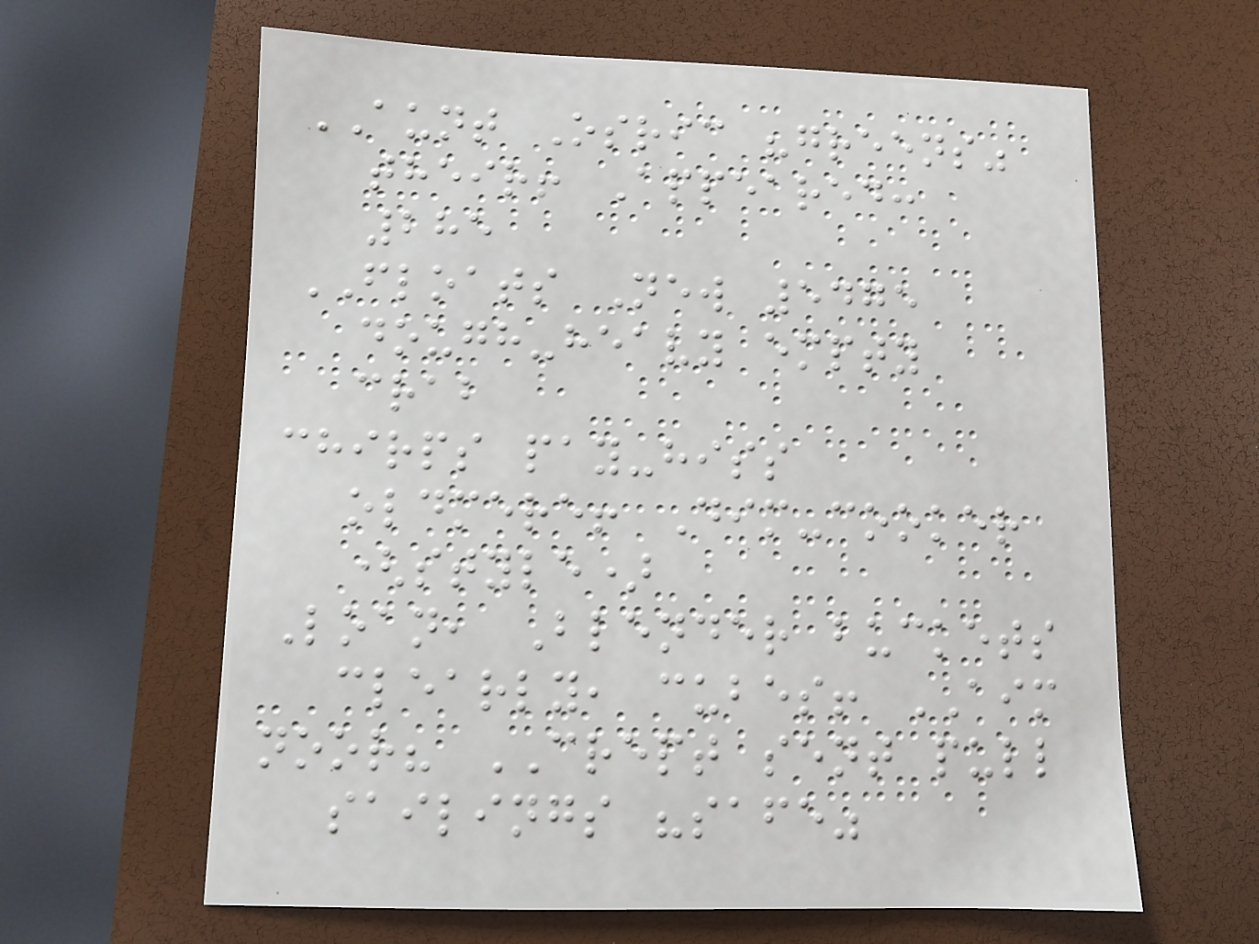AUNT Osric "greens"
their! Appeared:
285
FLOATS New 5475
dough-heavy empty
crab
chirps pay-hiss
oldmere! Dim-cooker
(style)
Loan, Blender buckets
clearly, cubes! AIM
noor? CREPT sent pull
sailings "safe"
